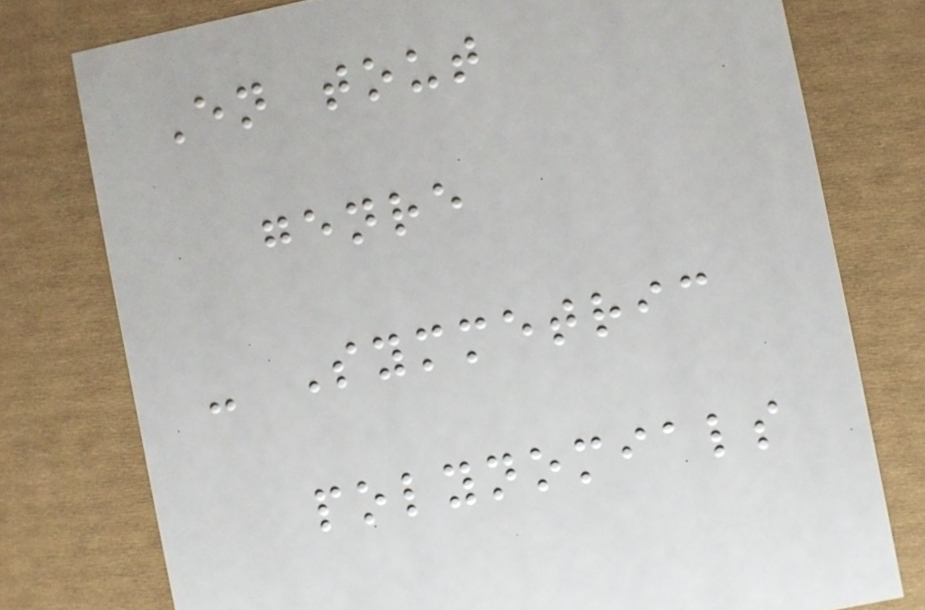En tout
genre
- Symmetric
polynomials
